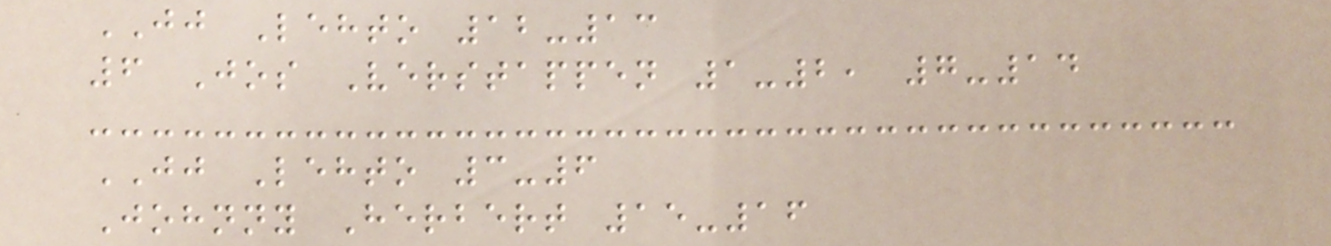JJ Lehto 12-13
6 Jos Verstappen 1-2, 7-14
JJ Lehto 3-6
Johnny Herbert 15-16
